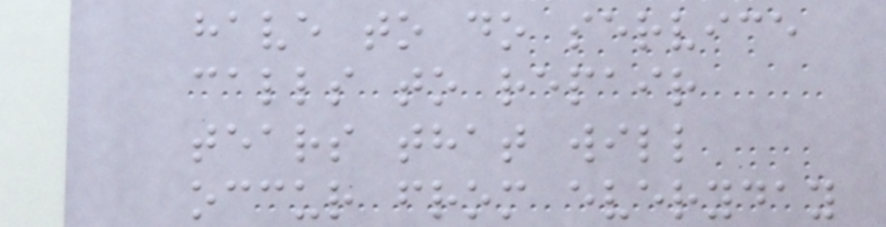have to do service
calls to repair
tears that will
occur from everyday
